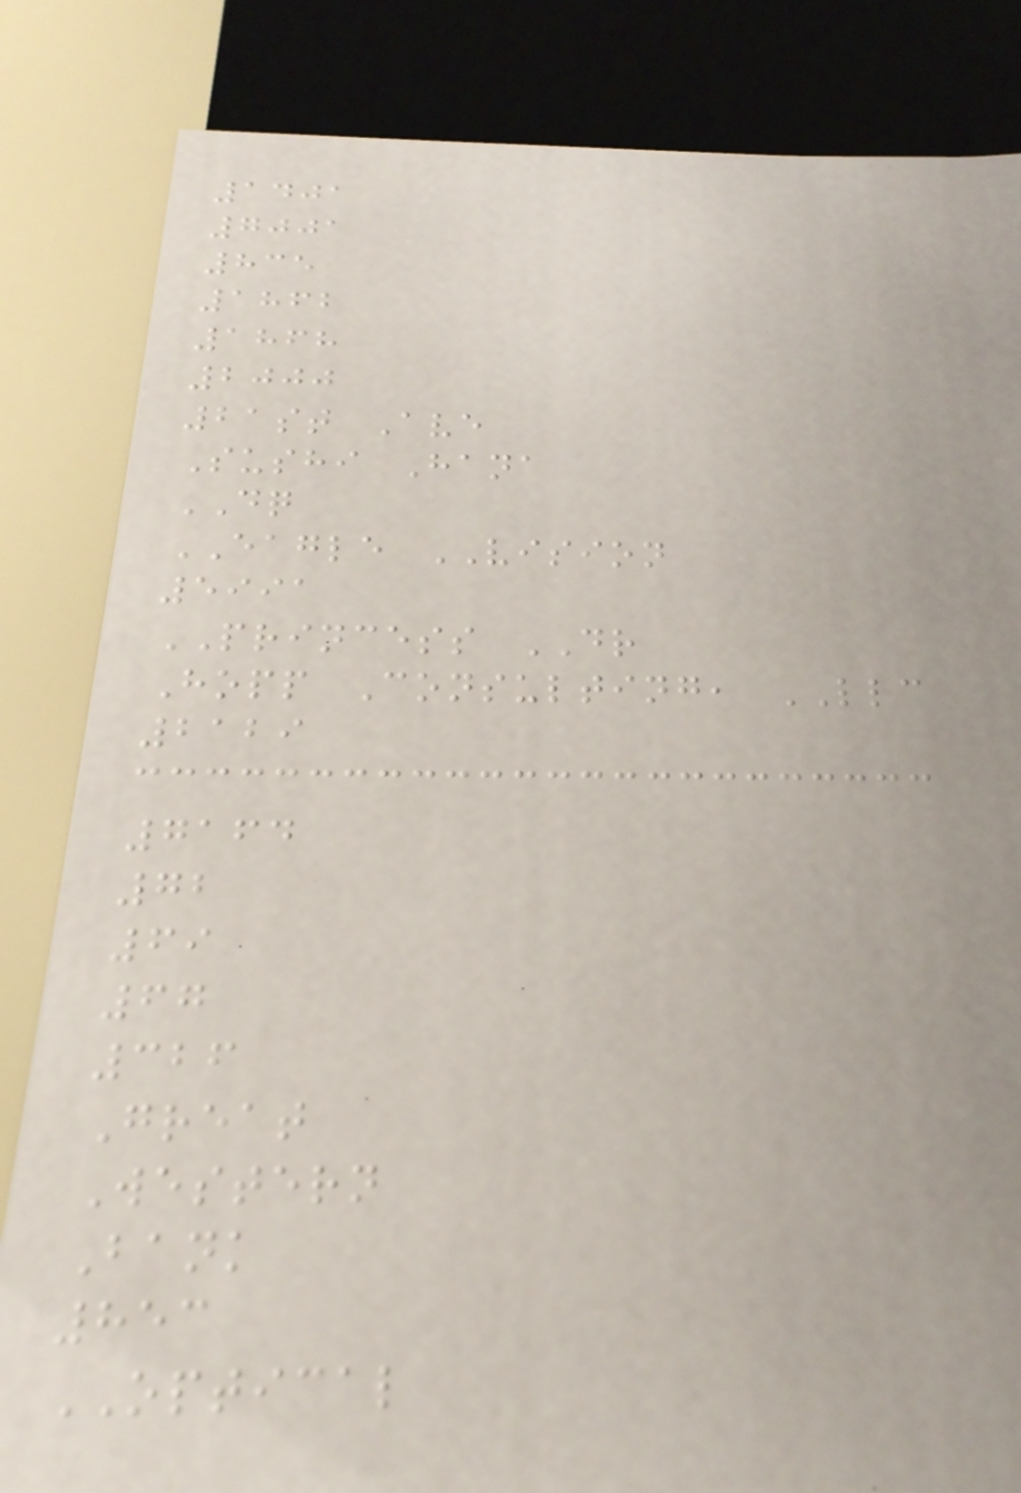1401
7001
835
1862
1868
2000
21st Ave
Sushi Hana
DQ
EAGLE VISION
5991
PRINCESS DR
Hopp Consulting, LLC
2129
7164
72
69
67
326
Great
Western
Bank
853
OPTICAL
